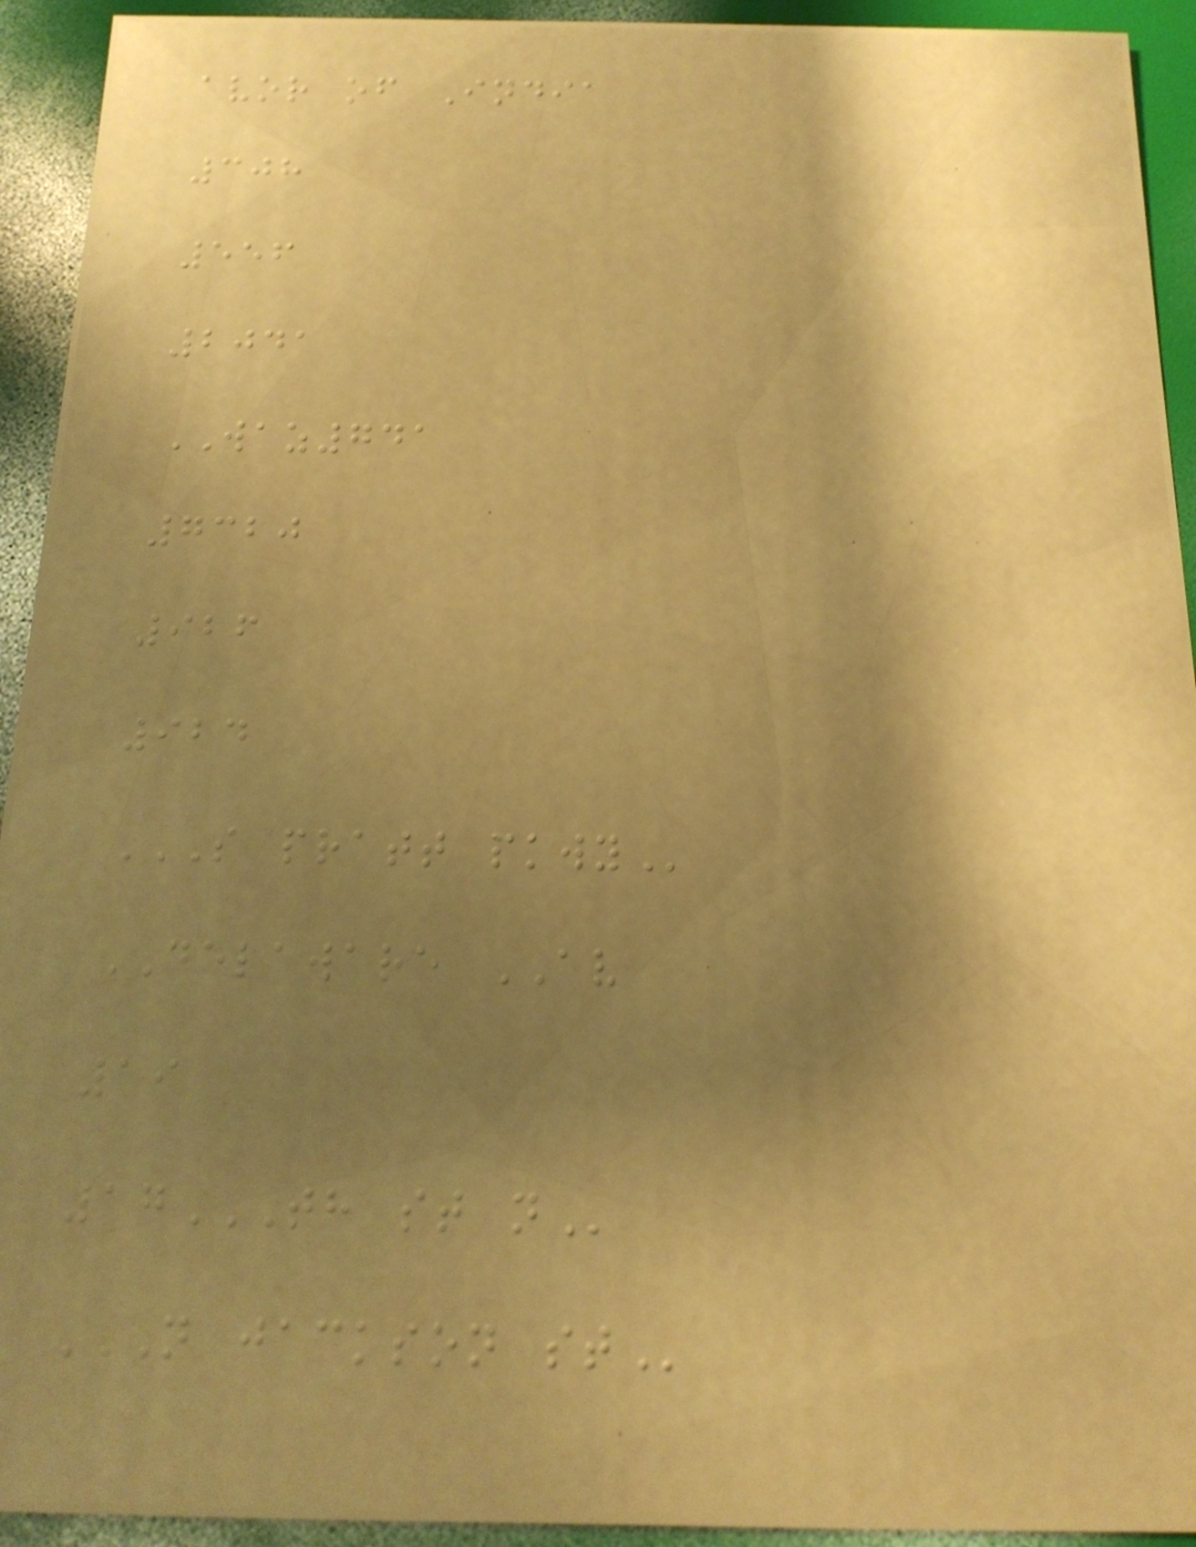avor of India
308
556
2041
WAZ741
7320
926
924
S PRATT PKWY
DELAWARE AV
19
17TH ST N
N JACKSON ST
